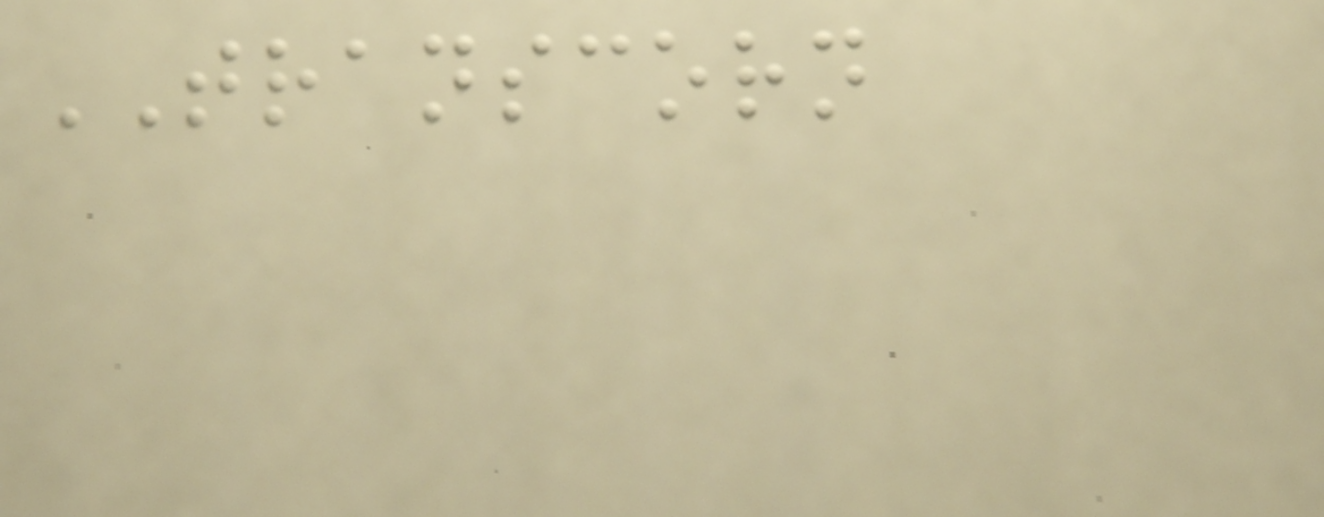TRANSCORN
